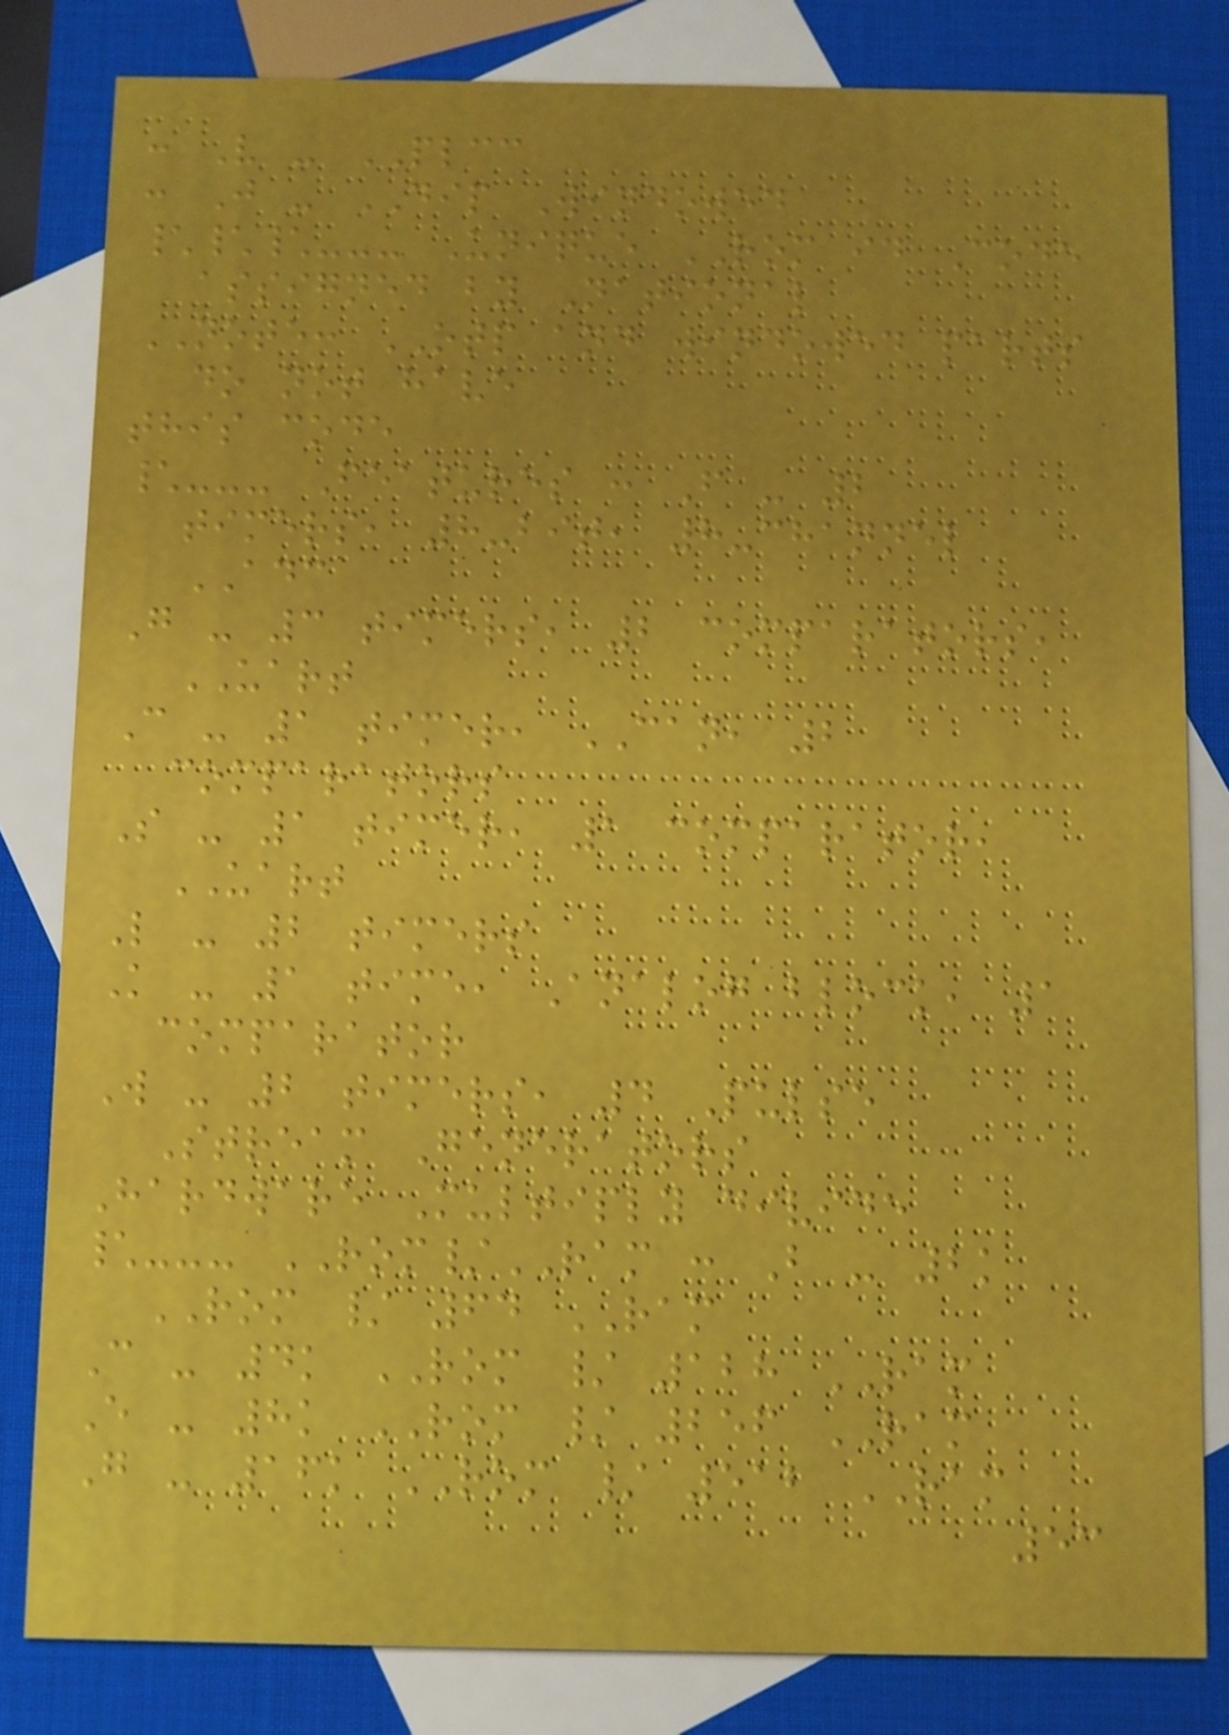: V - PLCC
: J - DIP Windowed
\\\--- Unique ROM id Code
assigned by National
NOTE: OTP and windowed parts
do not have
this code
\--- Features : F - 2
timers, 8-bit, 8-channel
ADC
G - 3 timers, 2 comparators,
UART
C - 1 timer, CAN, 2
comparators
S - 1 timer, 1 comparator,
UART
L - 2 timers
K - 1 time, Analog block, 1
comparator
W - 2 timers, 4 Pulse
Stream Generators
Hardware Multiply divide
\--- ROM/RAM : B - 2k
ROM / 64 RAM
C - 4k ROM / 128 RAM
E - 8k ROM / 256 RAM
G - 16k ROM / 512 RAM
53
